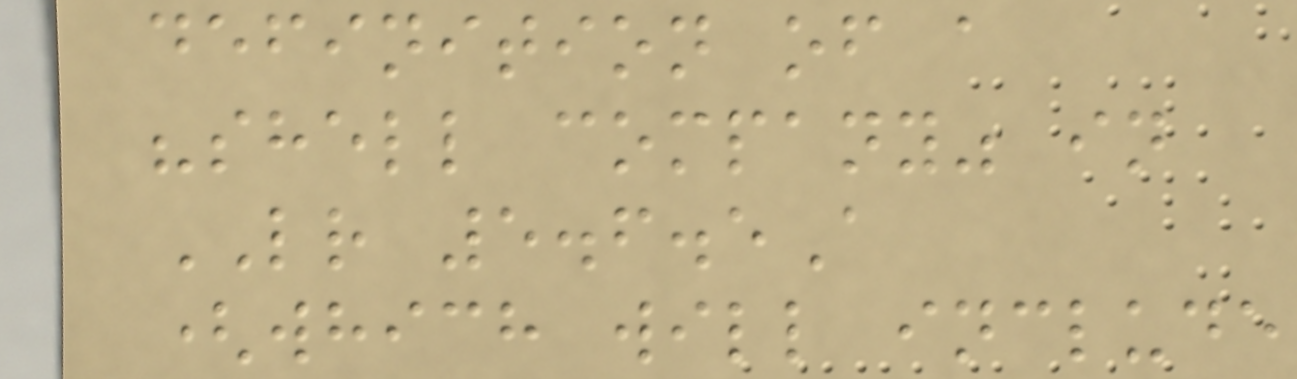definition of a
"shell company" in
LR 5.6.5A
(which will include
